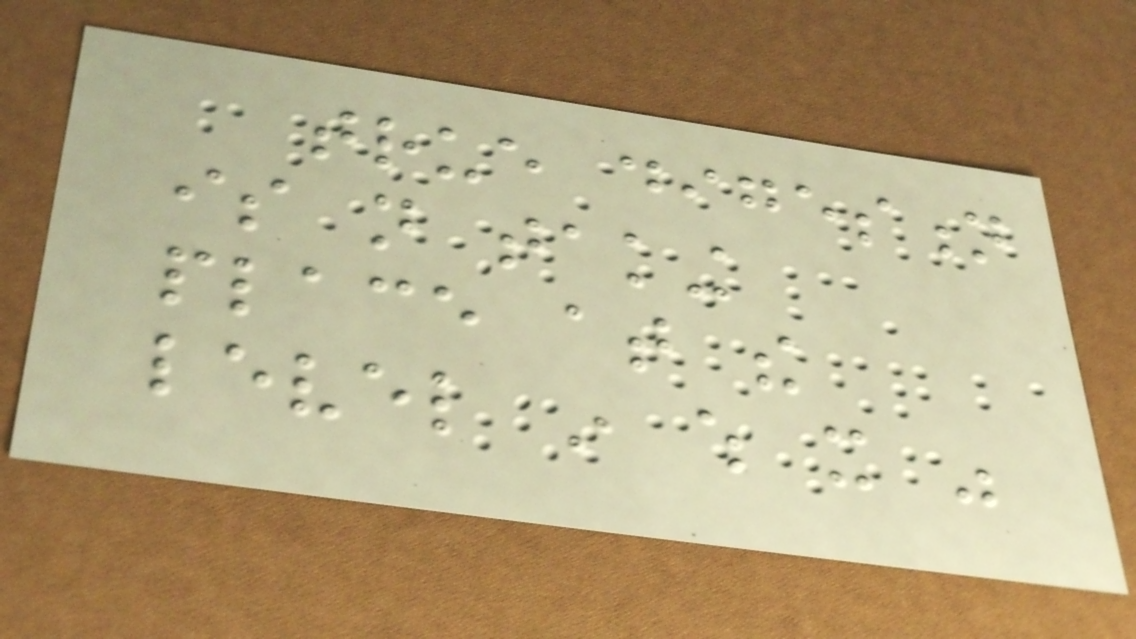true digestion
is not taking
place at the
level in which it was
